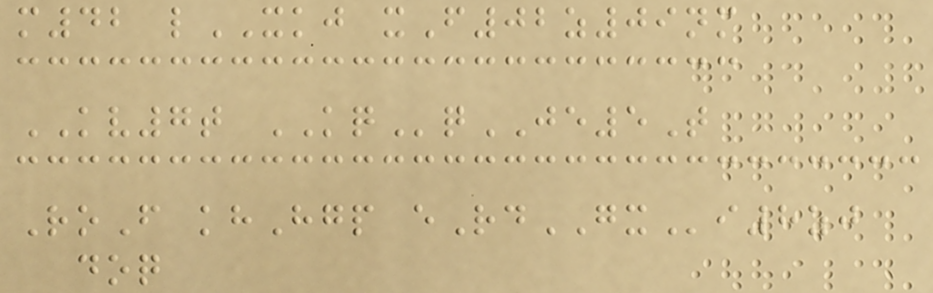m42 lXKJ xF02z09nm
KV7t KQqJE5T
RoF khHgp eRdGXi8zj
doq
